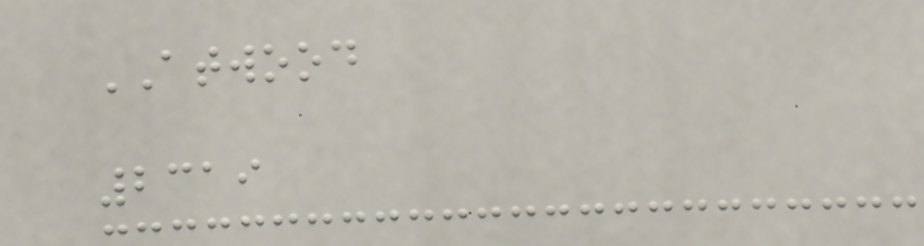ATWOOD
2319
